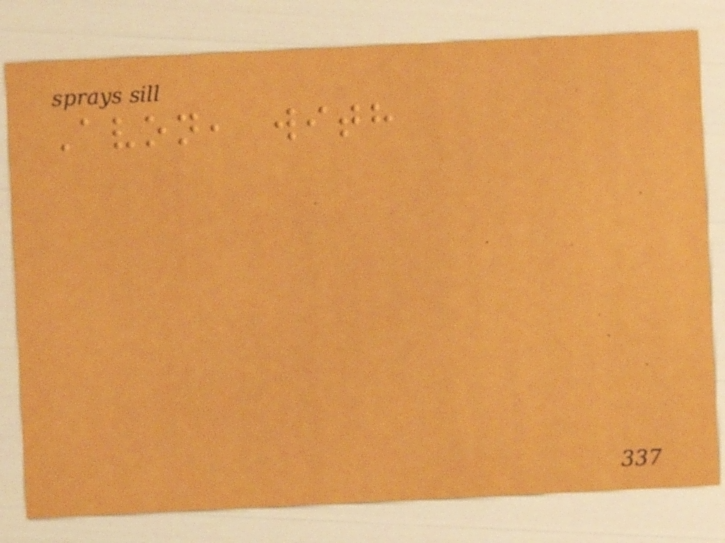Avon, with
